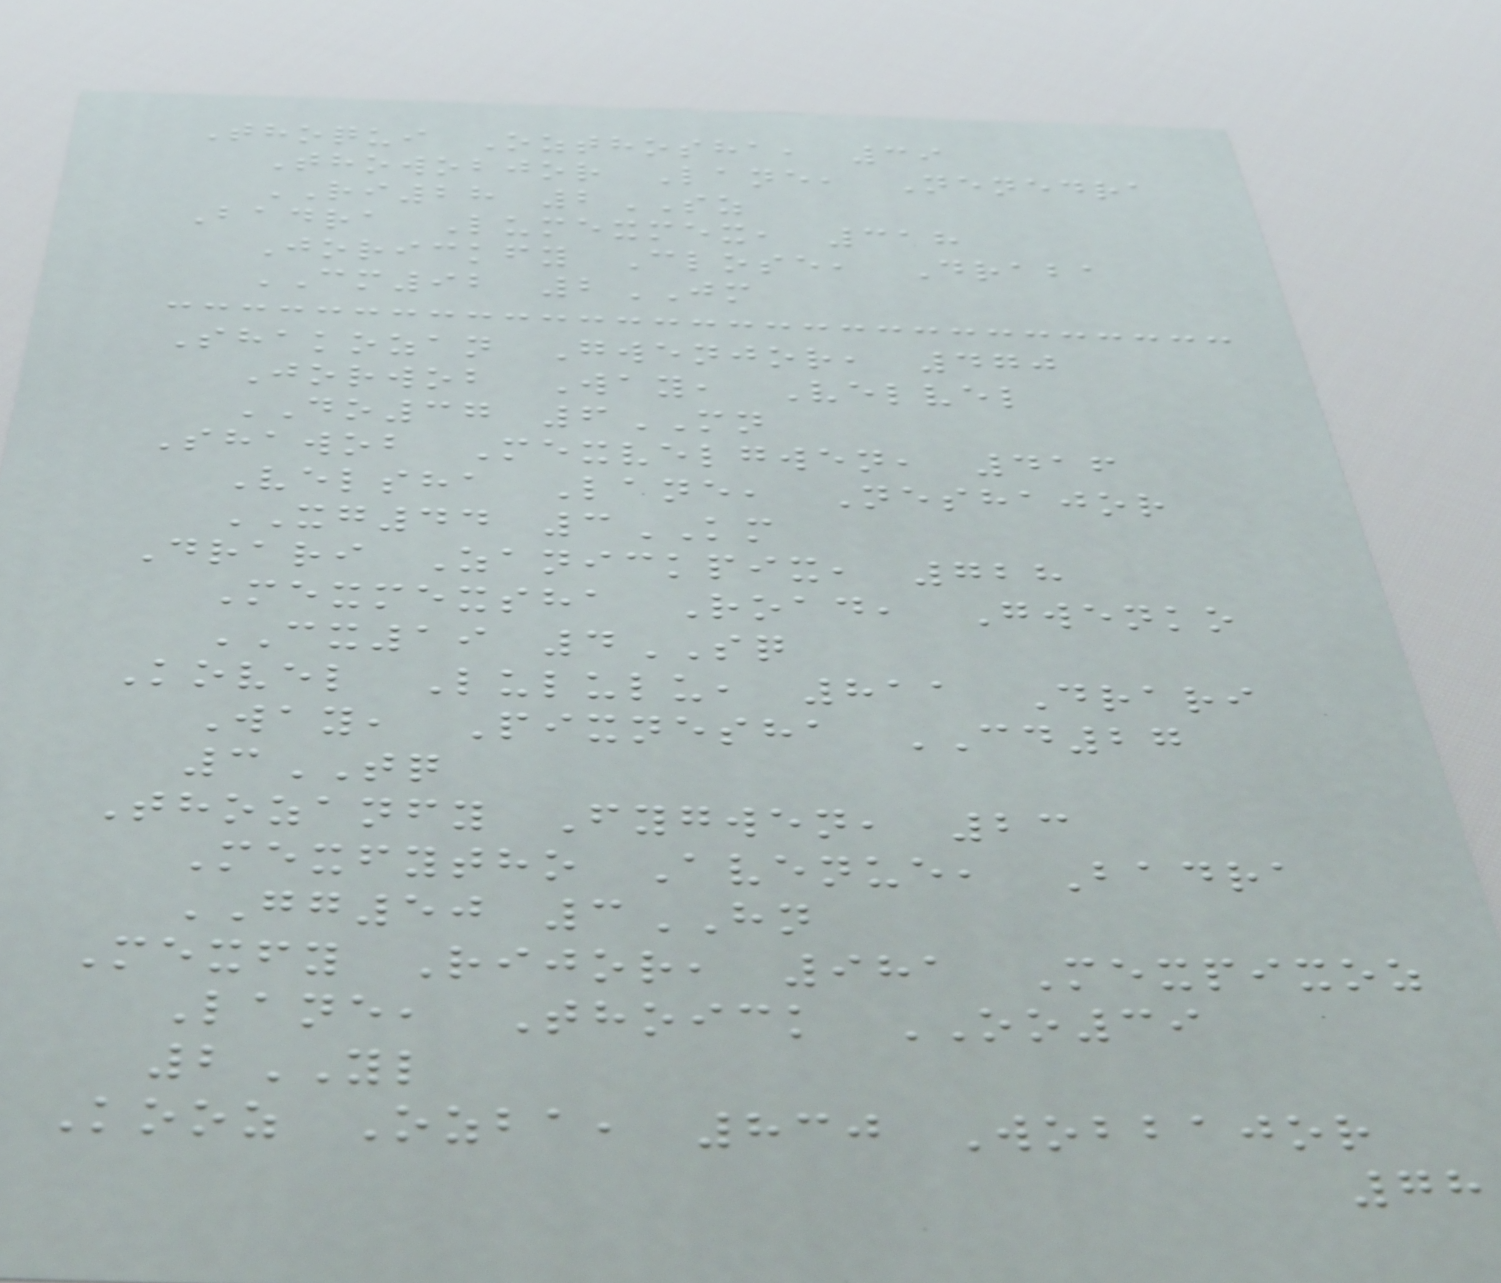Thoqui Ozthosha, 39
Thowobjor Lane, Nenedra
RI28 2SZ
Badra Lumexmex, 318
Jorickfy Close, Draba
CM92 2JM
Shakozan Gwenjor, 470
Jorwob Way, Velvel
DO37 6MN
Shawob Mexvelgwen, 416
Velsha Lane, Neshajor
XG44 3KM
Drari Zanickpix, 728
Mexmexsha Road, Gwenko
CX19 4SQ
Kovel Lululu, 811 Drari
Way, Pixnesha CD27
3TQ
Thozanfy Fygwen, 23
Mexfytho Avenue, Badra
GG50 3HN
Mexfy Rijor, 981 Mexpixoz
Lane, Thoick OO39
2YL
Kooz Ozba, 830 Wobbajor
78
